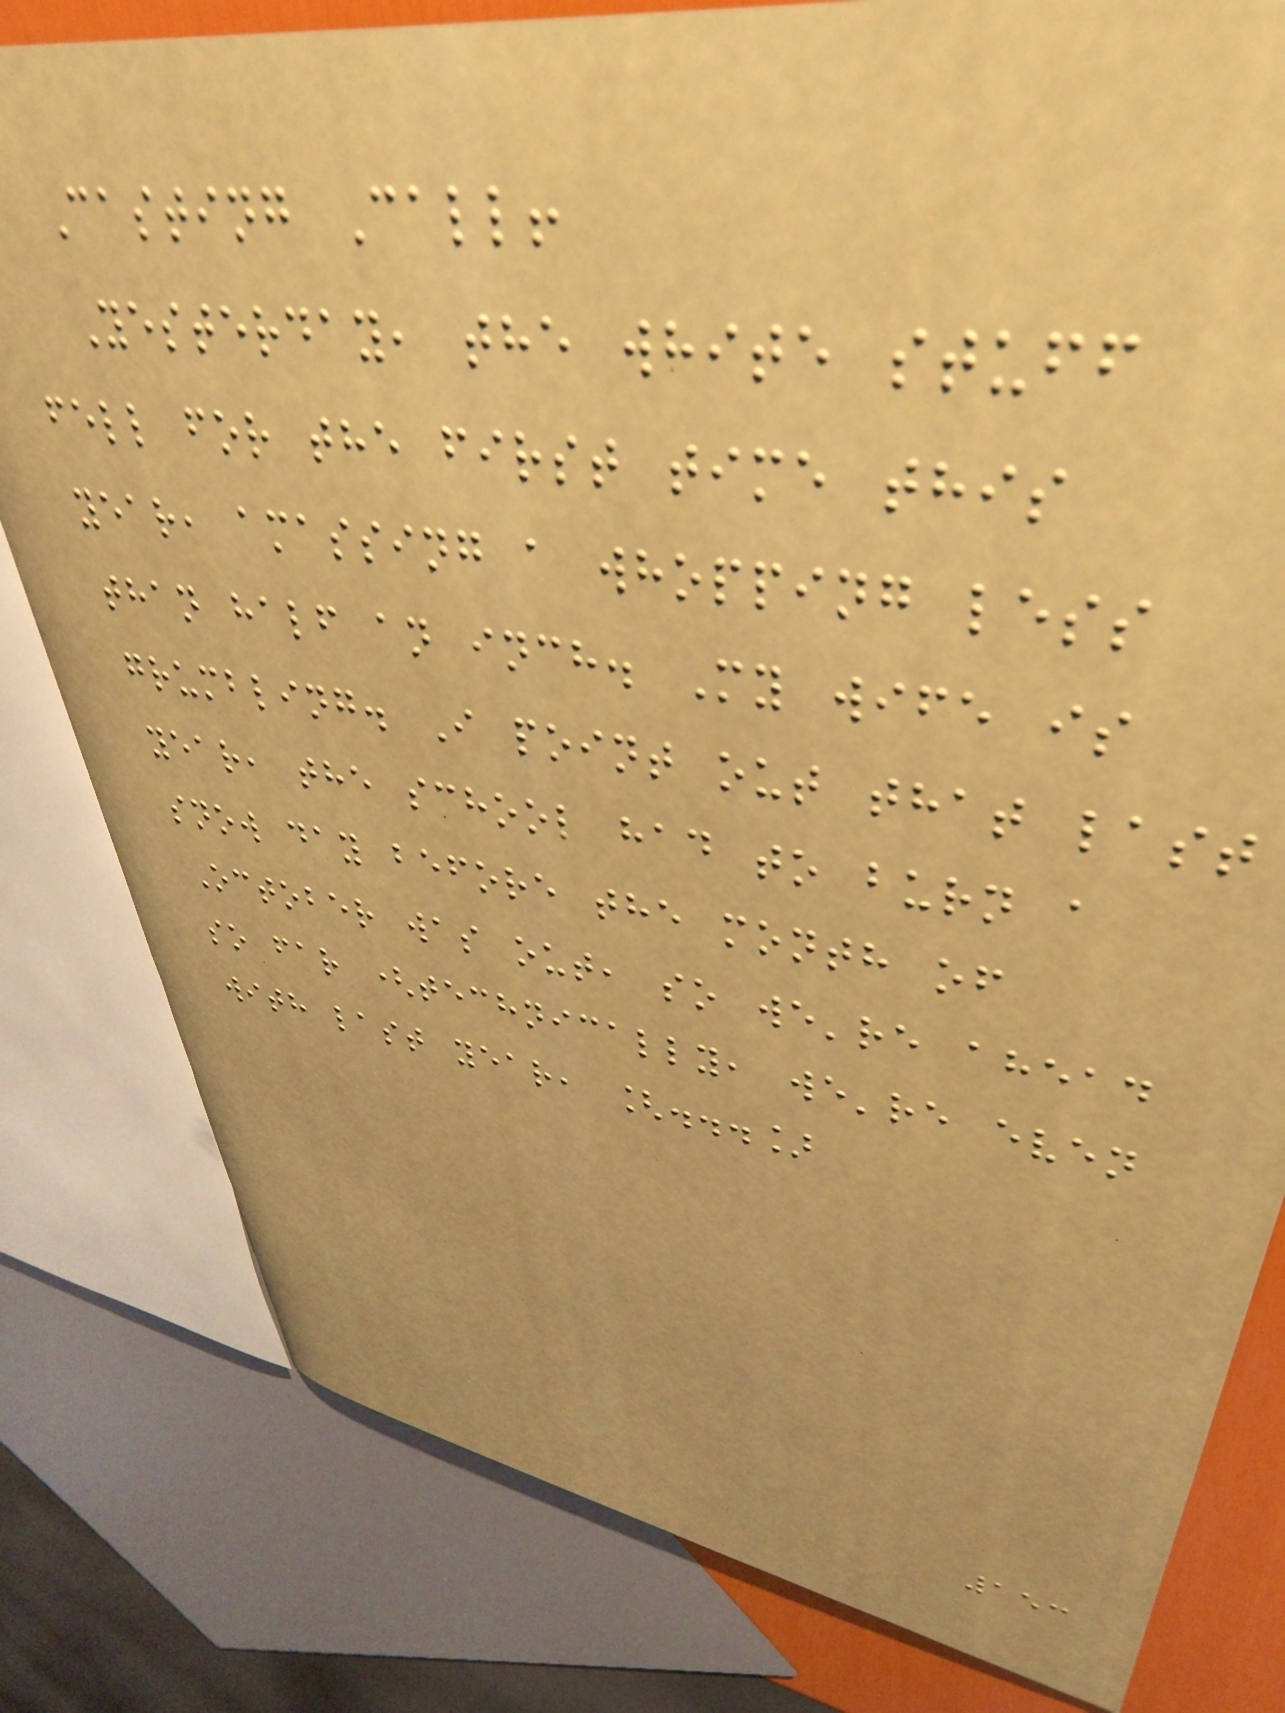Casting Call!
Yesterday, the white stuff
fell for the first time this
year, amassing a whopping less
than half an inch. My wife is
grumbling. I point out that last
year, the school had to burn a
snow day before the month of
October was out, so we're ahead
so far (technically, we're even
with last year, [...]
153
